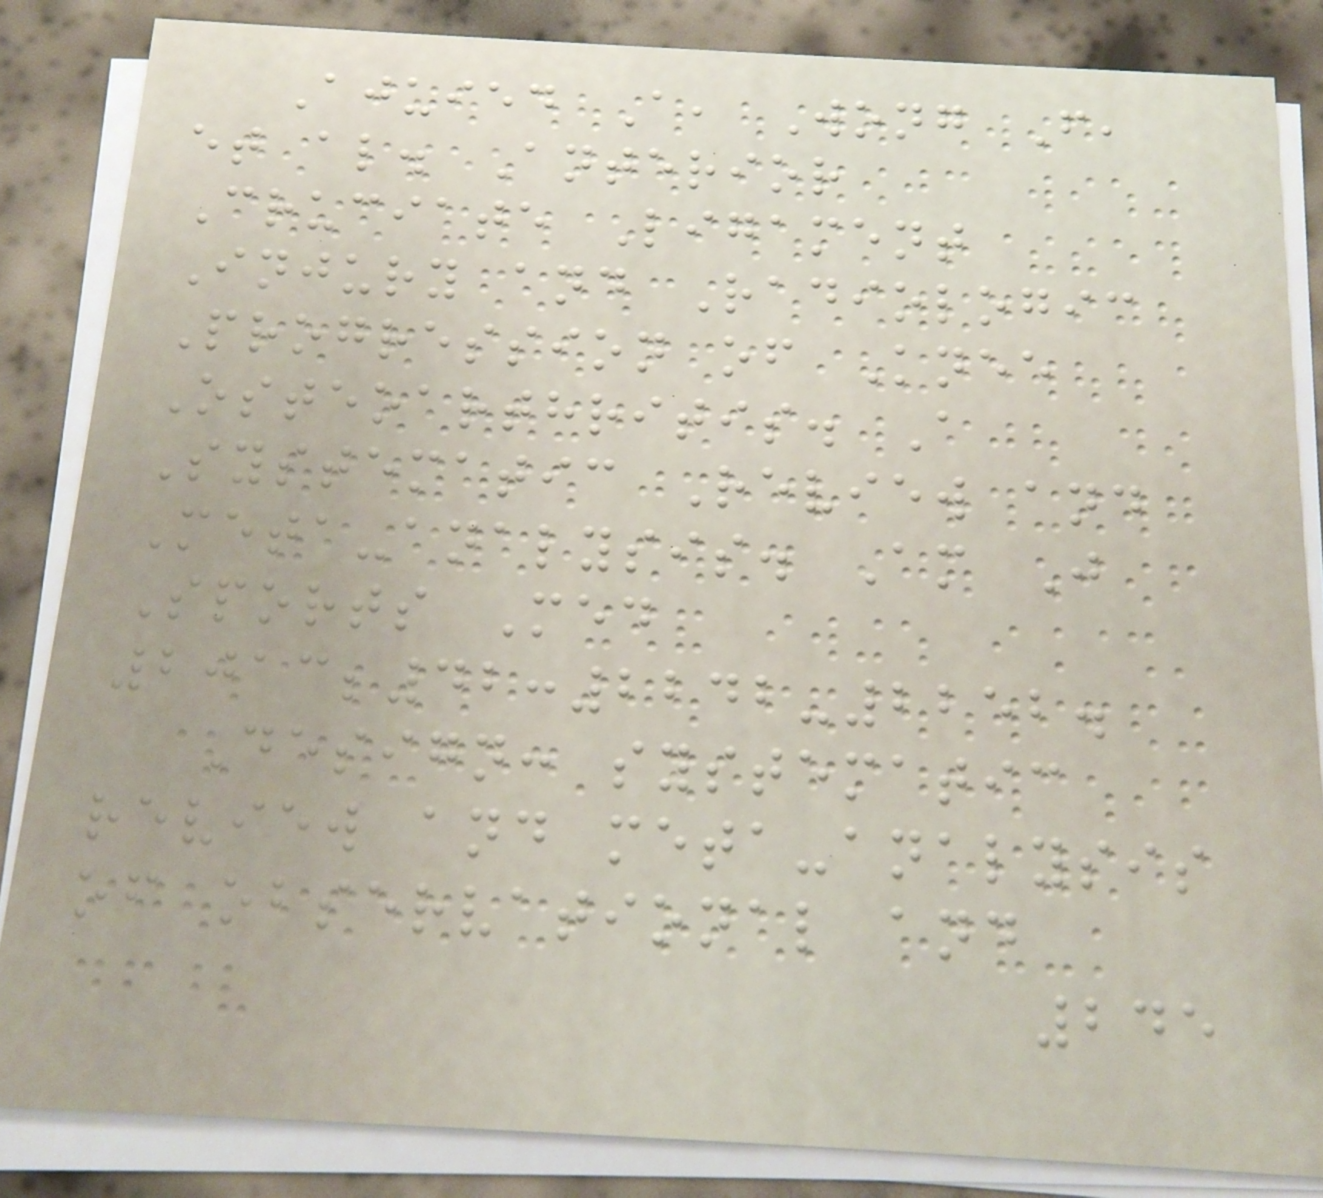Ajuied A, Wong F,
et al. Anterior
Cruciate Ligament
Injury and Radiologic
Progression of Knee
Osteoarthritis. A
Systematic Review and
Meta-analysis. Am J
Sports Med
2013;42:2242-2252.
Design: systematic
review and meta-analysis
of observational and
245
